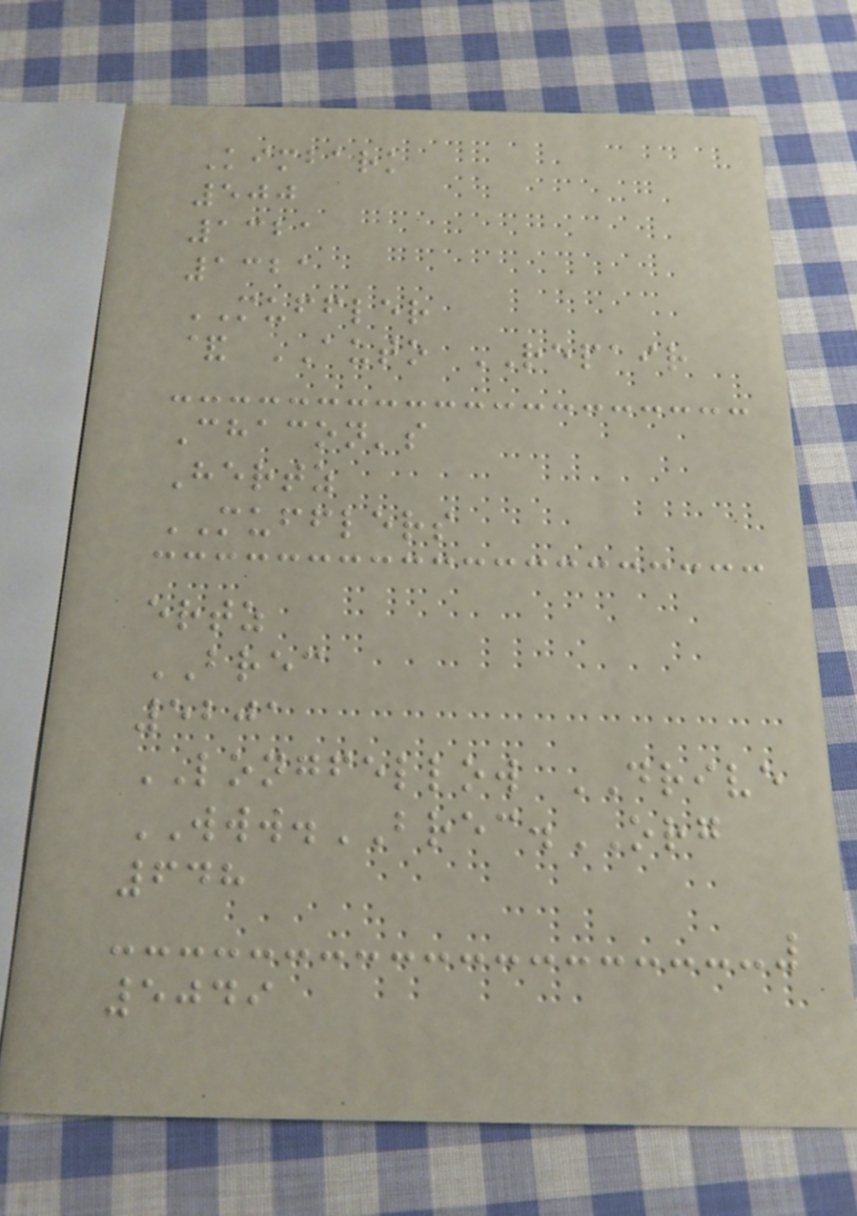Kimbark
500
1321
1321
MUFFLER
& AUTO REPAIR
Chacon's
Hertz
MUFFLERS
ertz
BREC
5201
LONGFELLOW DRIVE
WWW.BREC.ORG
648
5049
